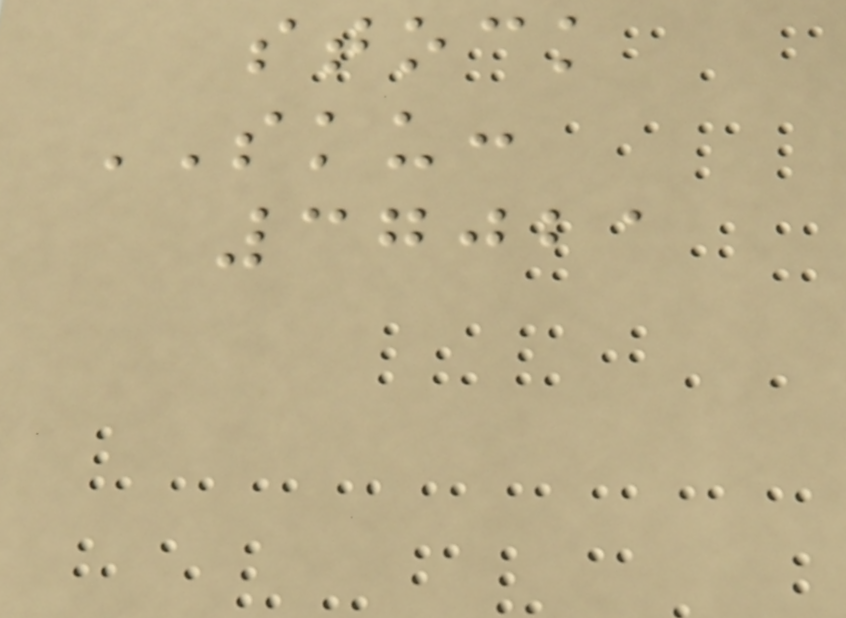stock
SKU:
37021
